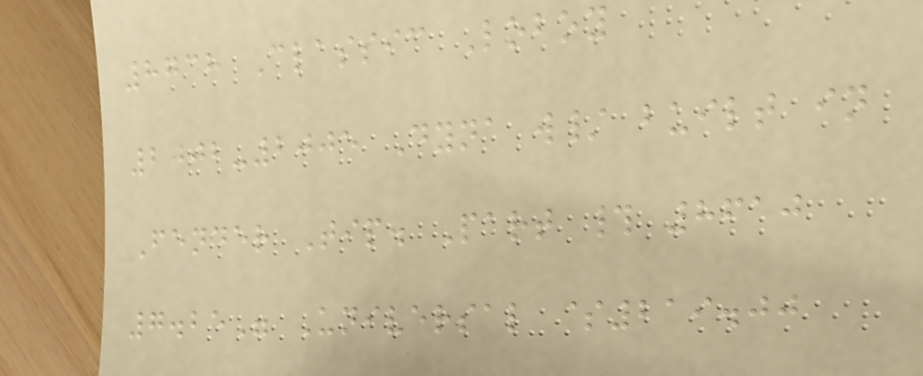8738 Classic Loboy
2002-2005 Dyna w/ built in
Fender Tip. Part # 8610
7.25" Universal $219.00
